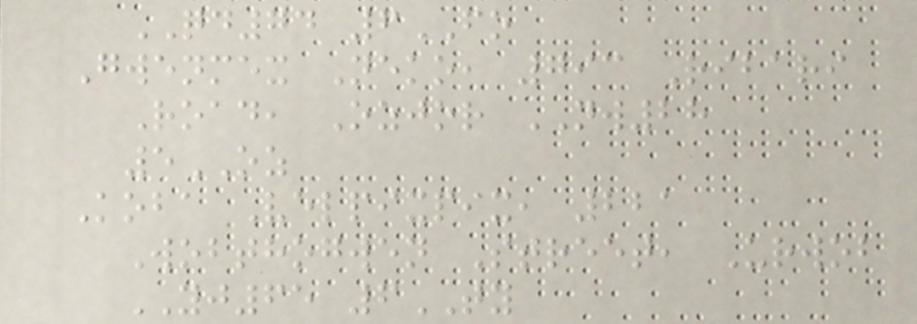QD74 6FO
Gwenmex Neko, 793 Ribari
Road, Ozjor NW28
5OZ
Koba Velpixpix, 221
Wobthogwen Street, Urwob
YJ65 6TY
